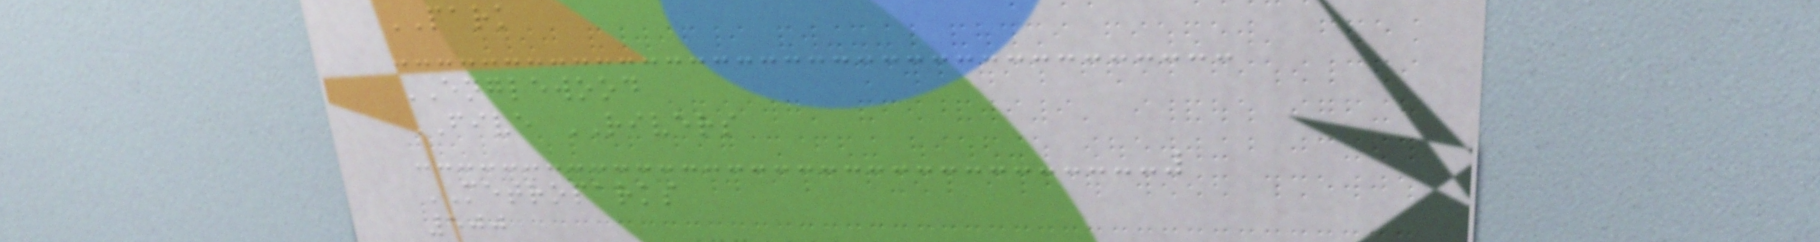PARK
ENGLEWOOD
FIVE RIVERS
METROPARKS
500
